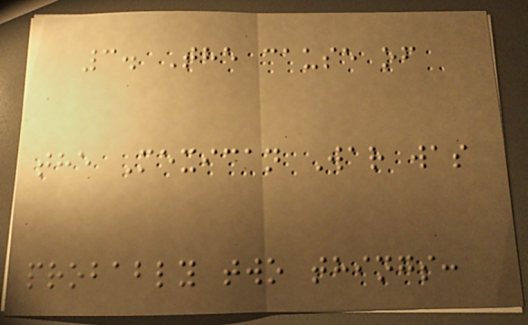3. The cause of
the Mexican War was
probably two things:
